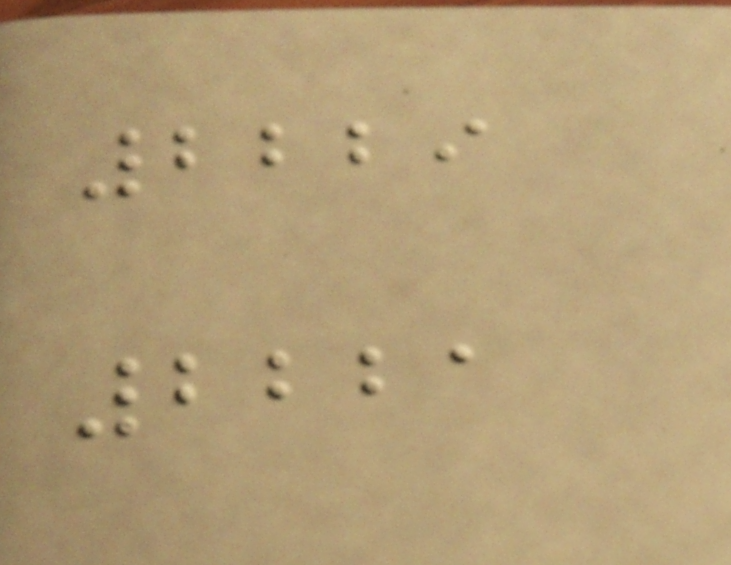2229
2221
